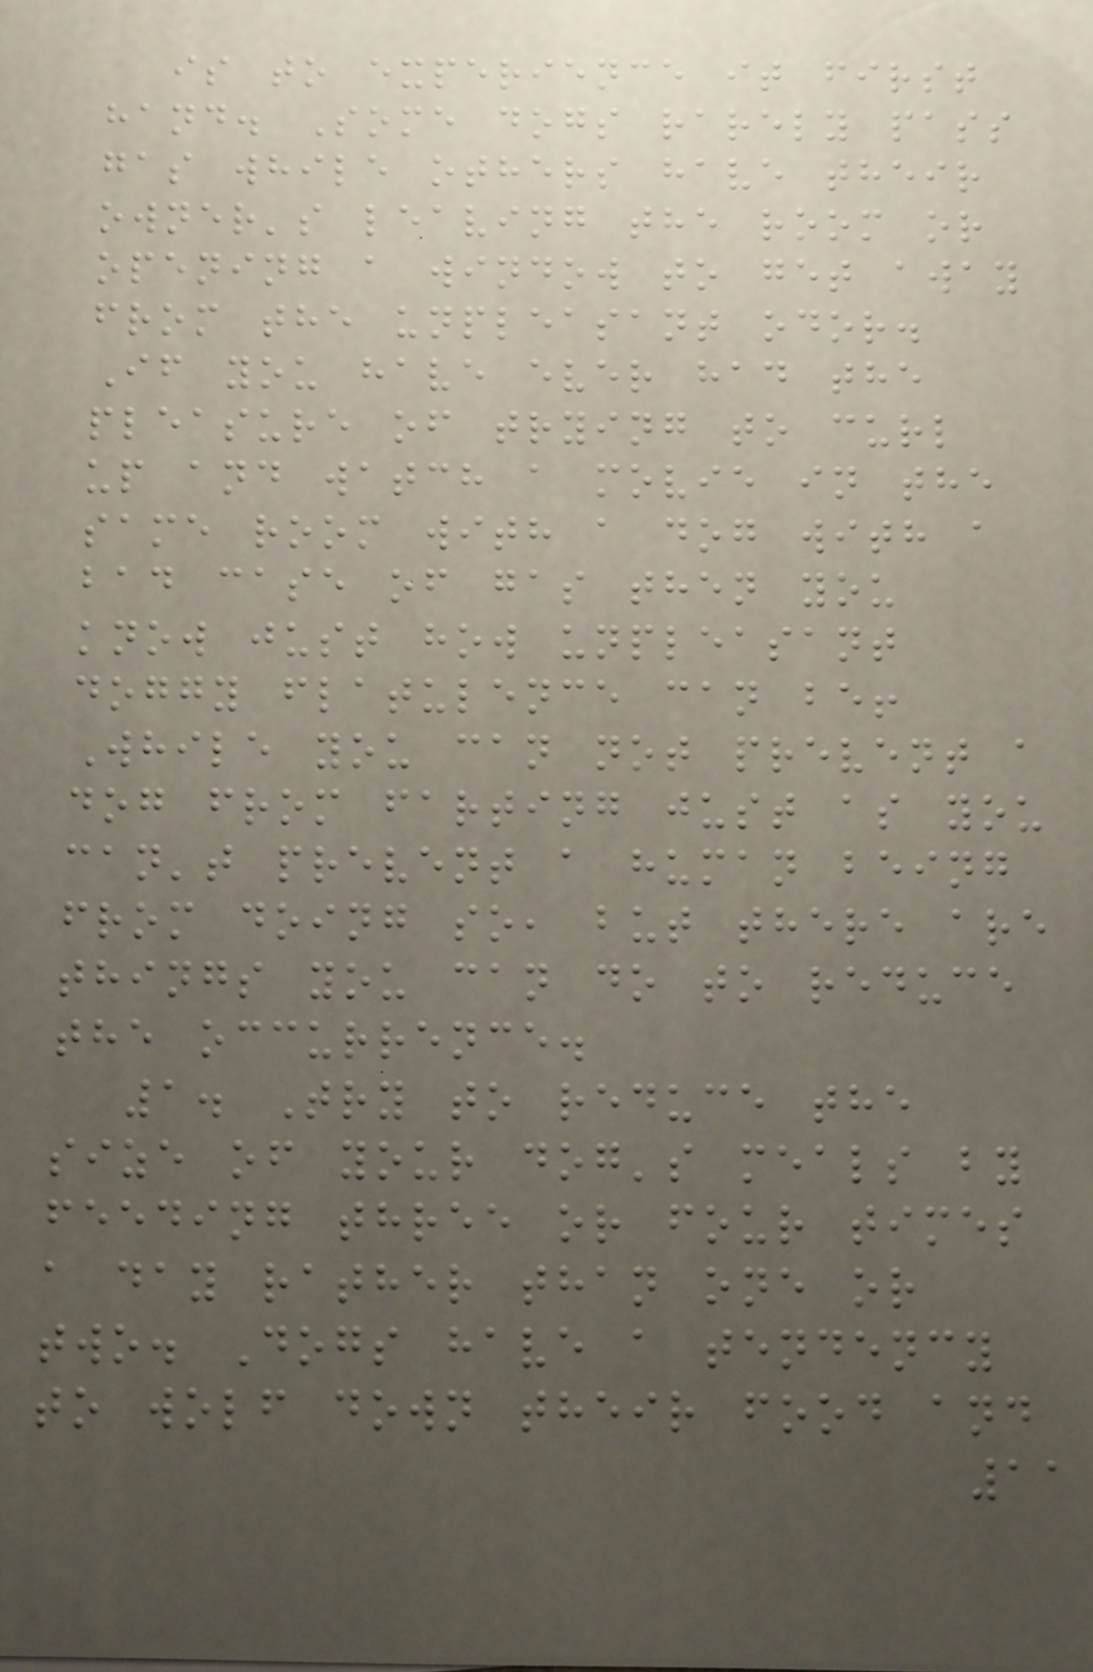is to experience it first
hand. Some dogs rarely pass
gas while others have their
owner's leaving the room or
opening a window to get away
from the unpleasant odor.
If you have ever had the
pleasure of trying to curl
up and watch a movie in the
same room with a dog with a
bad case of gas then you
know just how unpleasant
doggy flatulence can be!
While you can not prevent a
dog from farting just as you
can't prevent a human being
from doing so, but there are
things you can do to reduce
the occurrence.
1. Try to reduce the
size of your dog's meals by
feeding three or four times
a day rather than one or
two. Dogs have a tendency
to wolf down their food and
11
